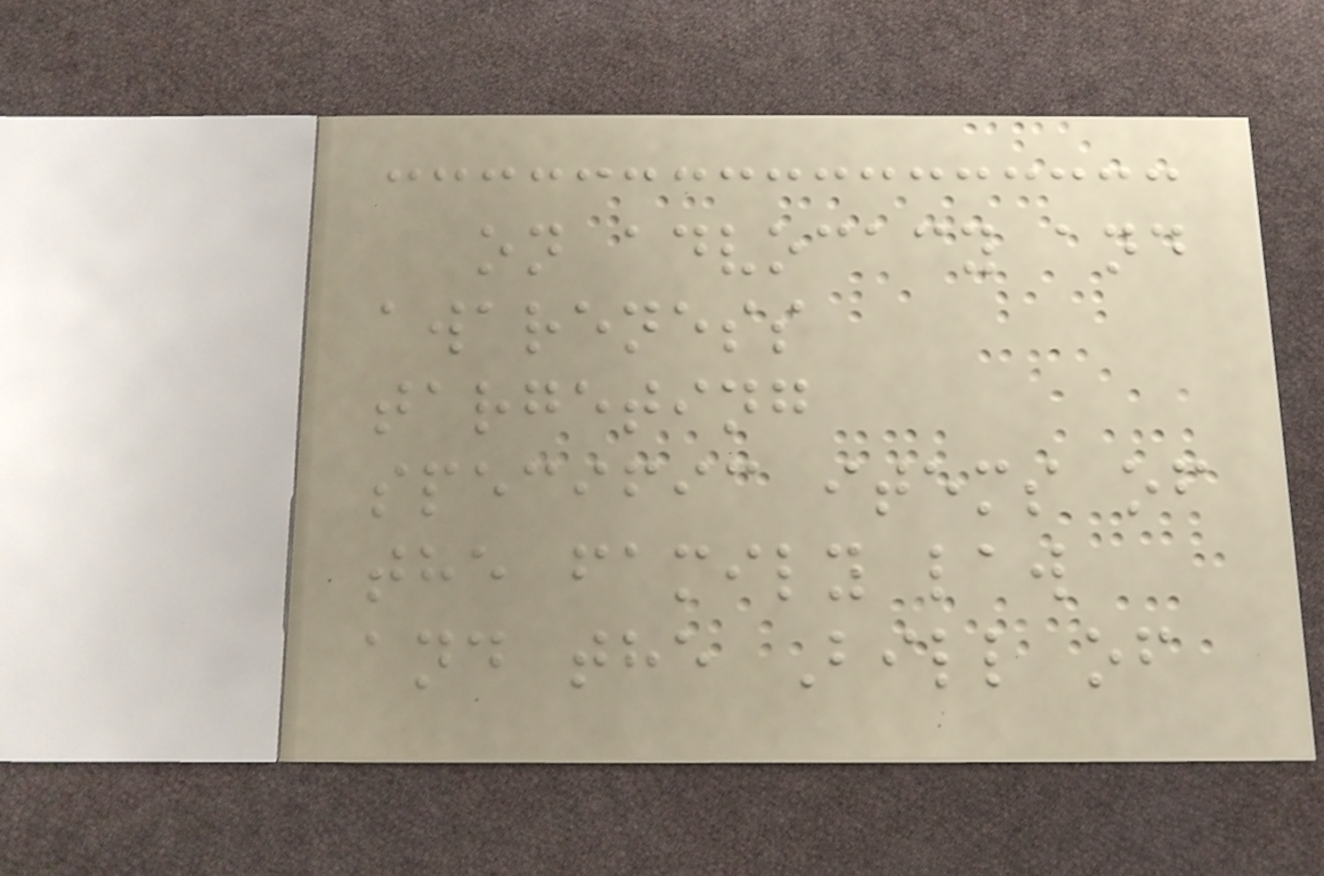on advocacy and
awareness
targeting
specific items of
the family law
and the Bill of
